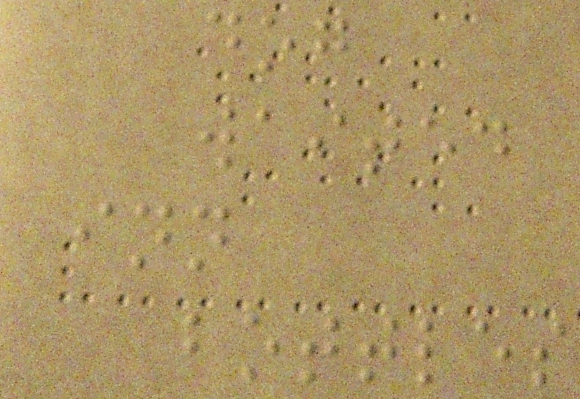dog
waited
inn
bottles
